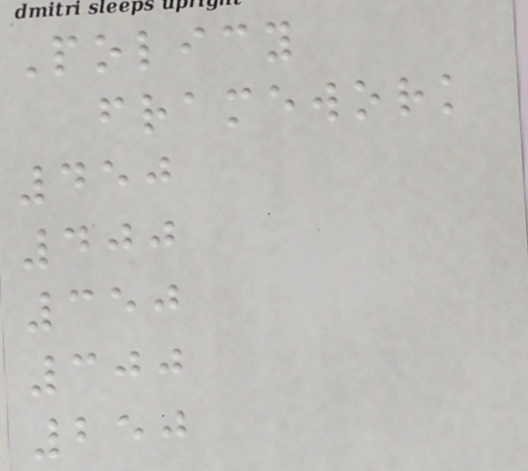Policy
framework
450
400
350
300
250
